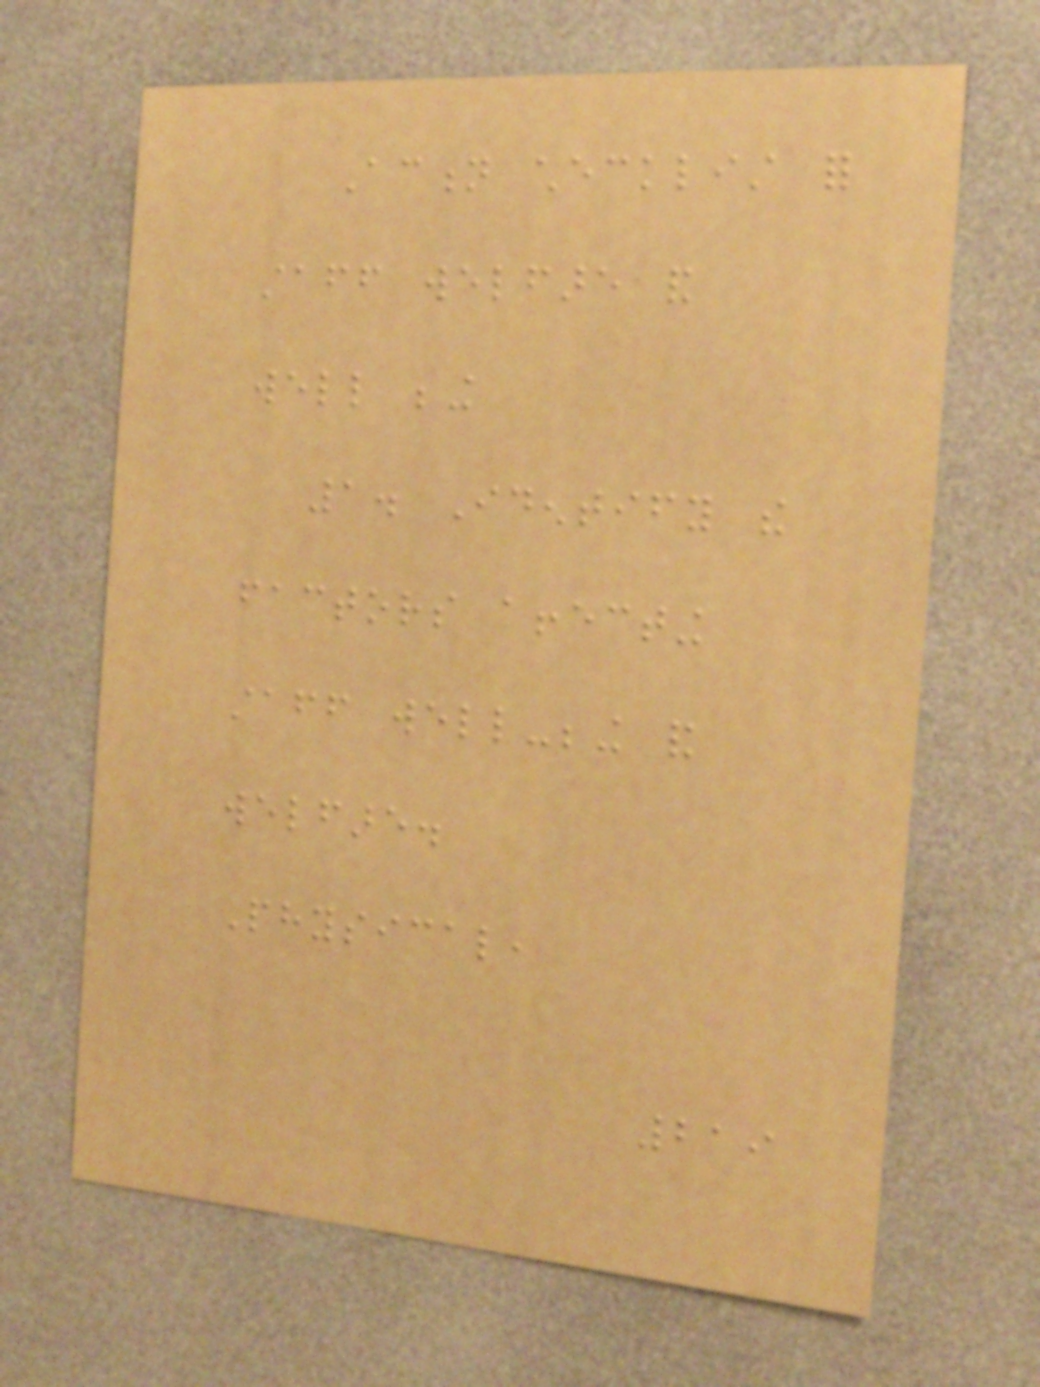Action checklist for
staff welfare and
well being
1. Identify the
factors affecting
staff well-being and
welfare.
Physical,
219
